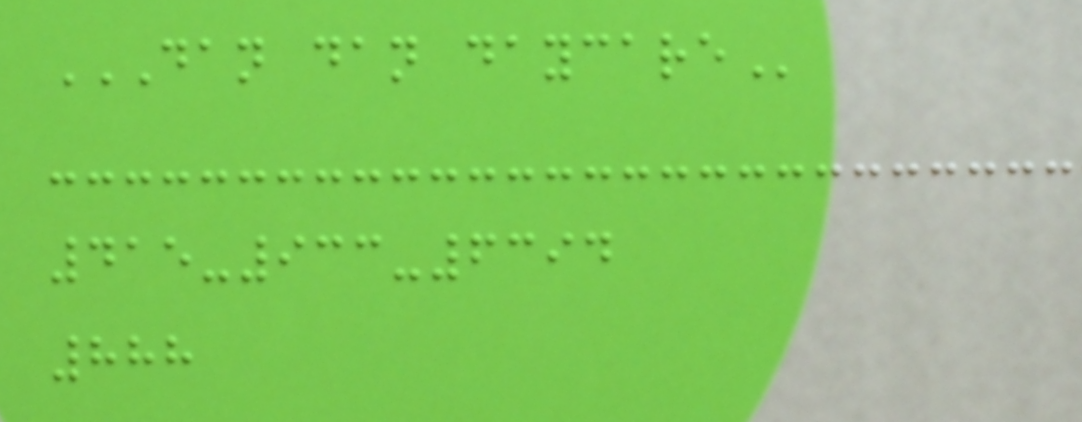DAN DAN DAYCARE
415-933-6394
888
